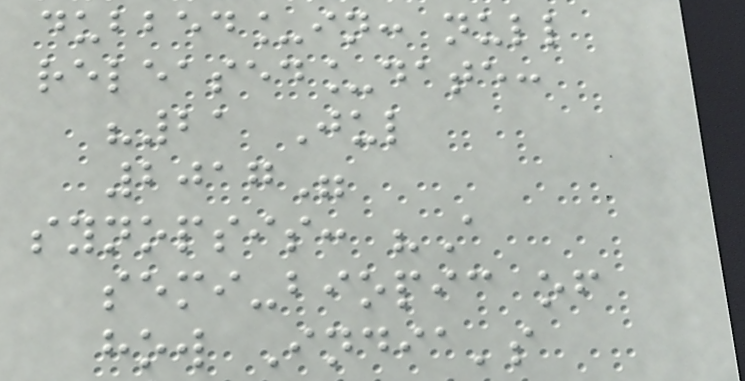dubbed_in: null
released_date:
"21 Jul
2017"
synopsis: "A
semi-biopic of
how India's
